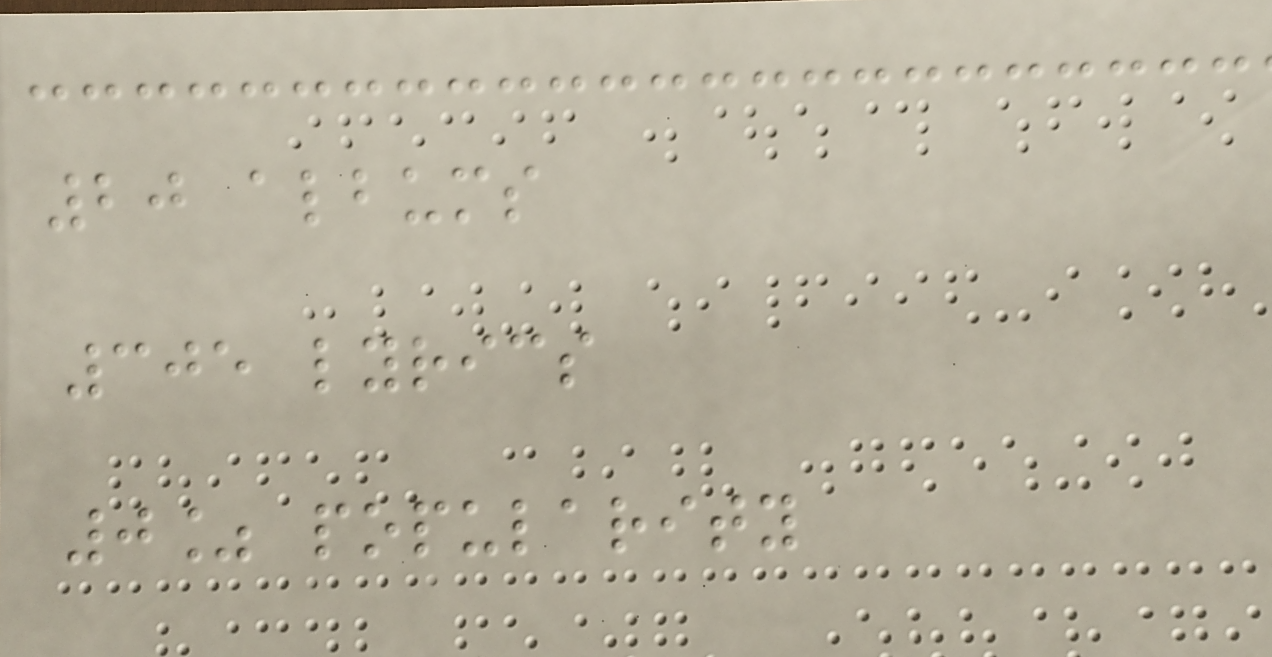20 albums
305 lyrics
0% popularity
